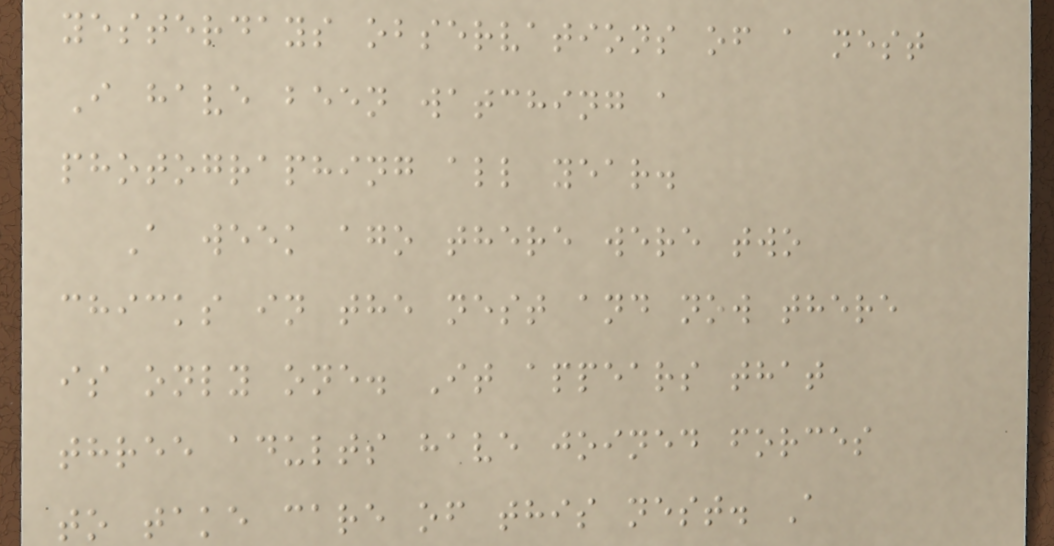yesterdays observations of a nest
I have been watching a
photographing all year.
A week ago there were two
chicks in the nest and now there
is only one. It appears that
three adults have joined forces
to take care of this nest. A
